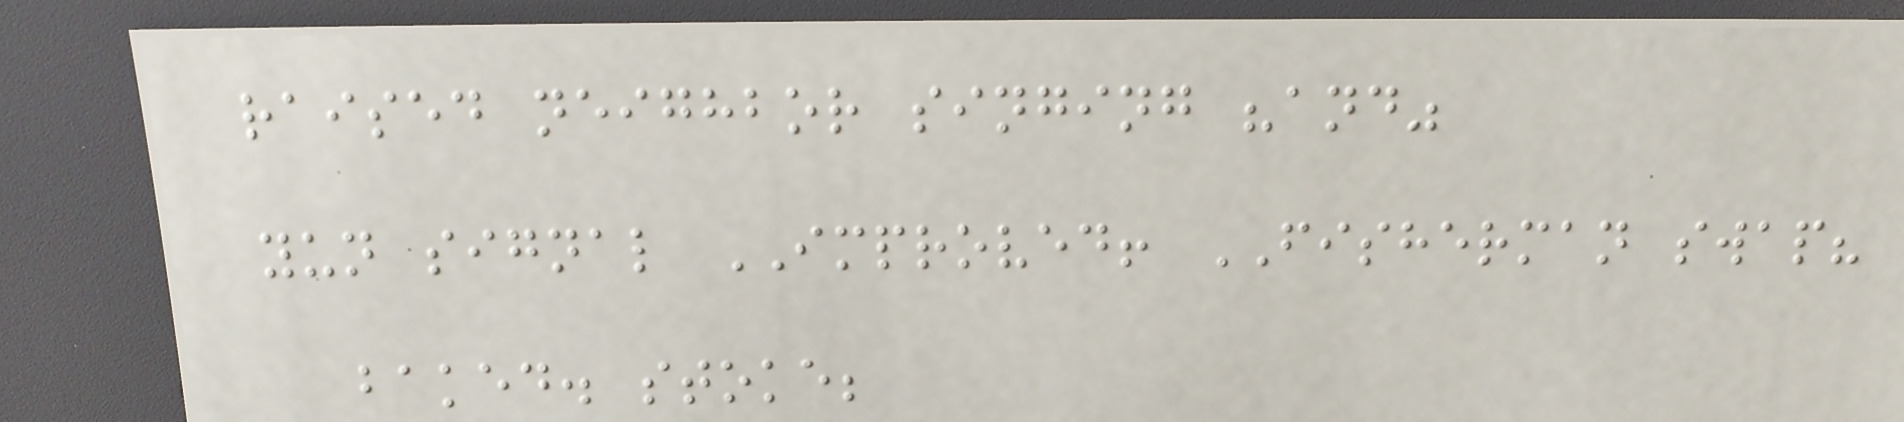raised neighbor singing "and"
yun signal IMPROVED! FISHERMAN swap?
baked. stoke;
